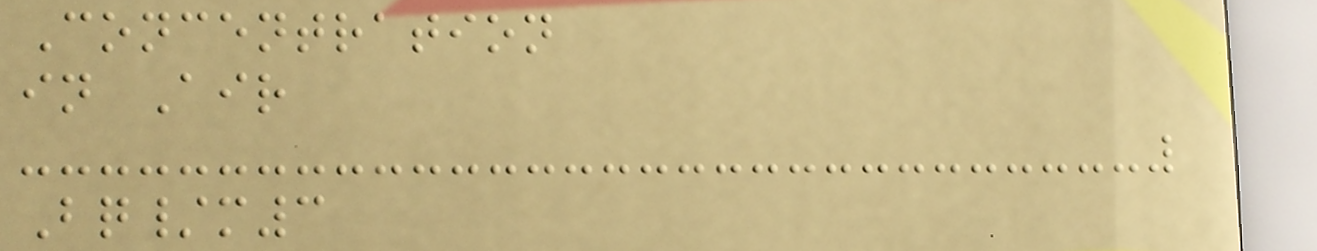Concentration
in Air
Bq/m3
